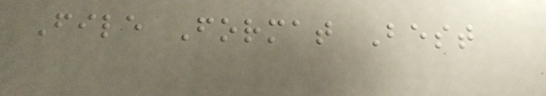File Format Best
